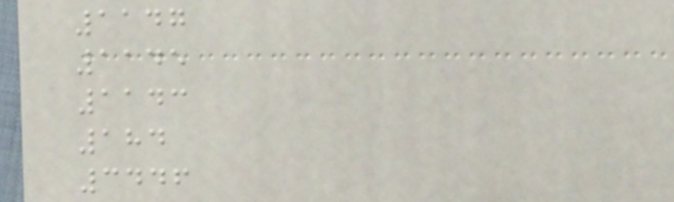1147
1145
1143
184
3446
